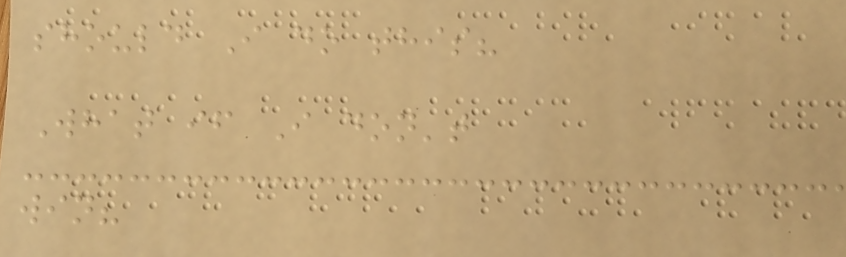should I do this?
What if I don't
win?
